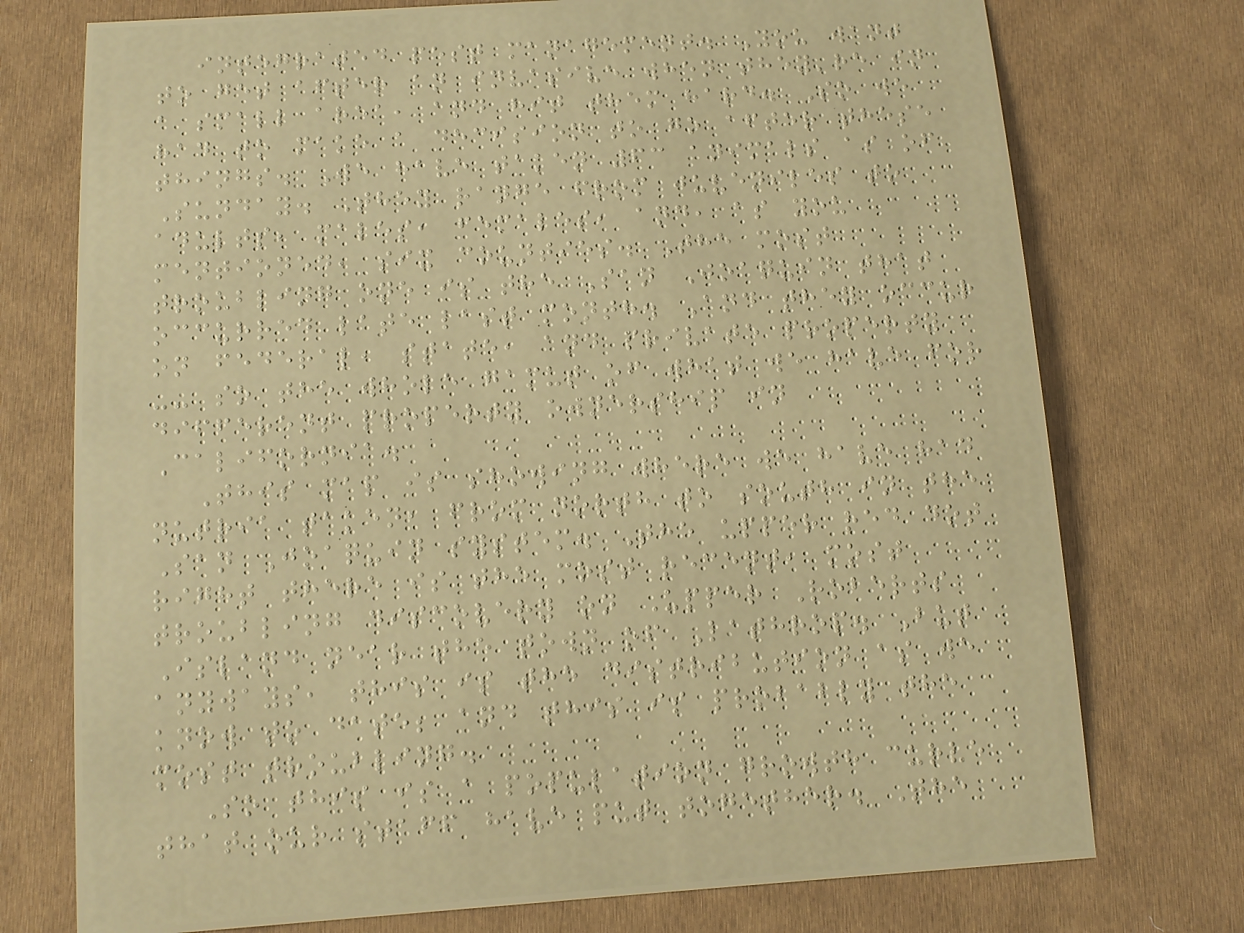integrated pest management. You want
to get after an invasive when they're in
a small area, and hit them hard. So we
had to make a decision to go after these
things. We have taken 63 animals as of
Sunday. They range from juveniles to
adults, males, females, and, as you
mentioned, six counties. The most
troubling one is the San Joaquin that
occurred late last month. And they occur
on federal, state, and private property
-- so the whole gamut of what we have for
different property ownership in
California.
This map is showing where we have had
nutria taken, from north to south in the
San Joaquin system. The upper red dot
right there is the most recent, most
troubling discovery on Upper Roberts
Island near the town of Lathrop. But
anyways, this is the distribution as we
know to date; and this is probably the
most troubling.
So this is a population growth curve
that our staff have put together. The
